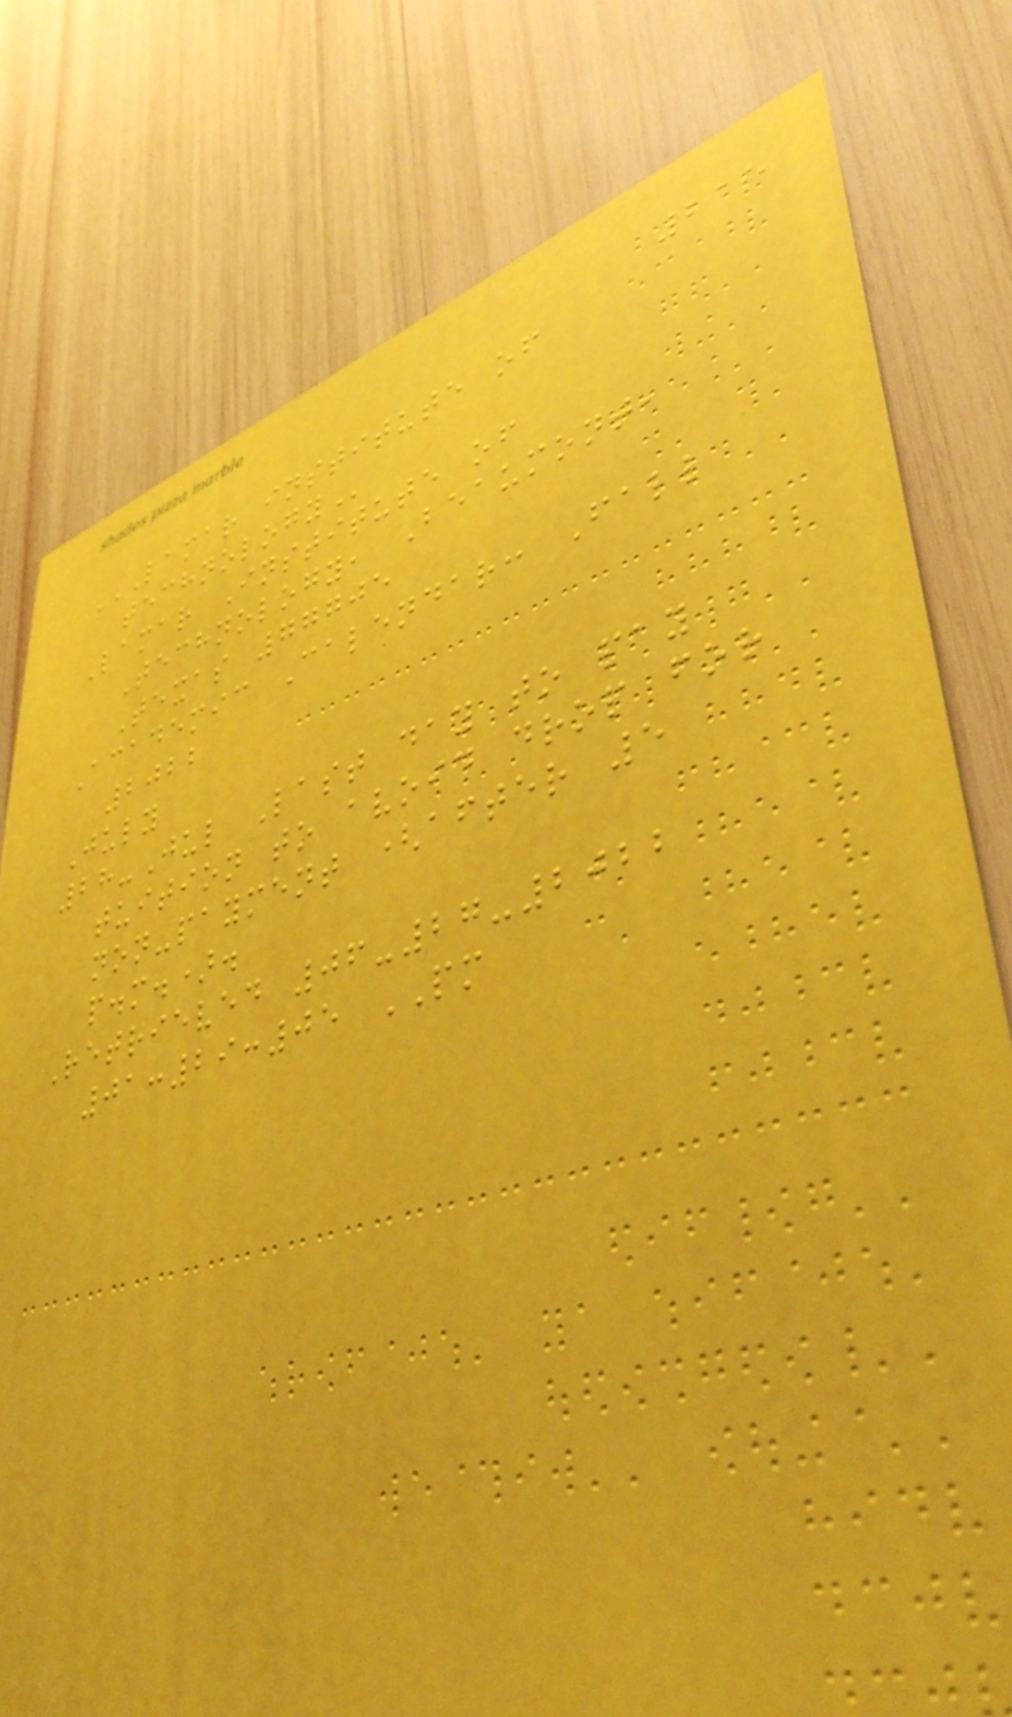215
LAMAR INSTITUTE OF
TECHNOLOGY
Lamar Institute of
Technology, Beaumont,
Texas 77705
Academic Calendar: Fall
2022
July
28-Jul Last day to pay
tuition to avoid drop for
non-payment (after 5
p.m.).
Retrieved 06-27-2022
01:29:05 PM
